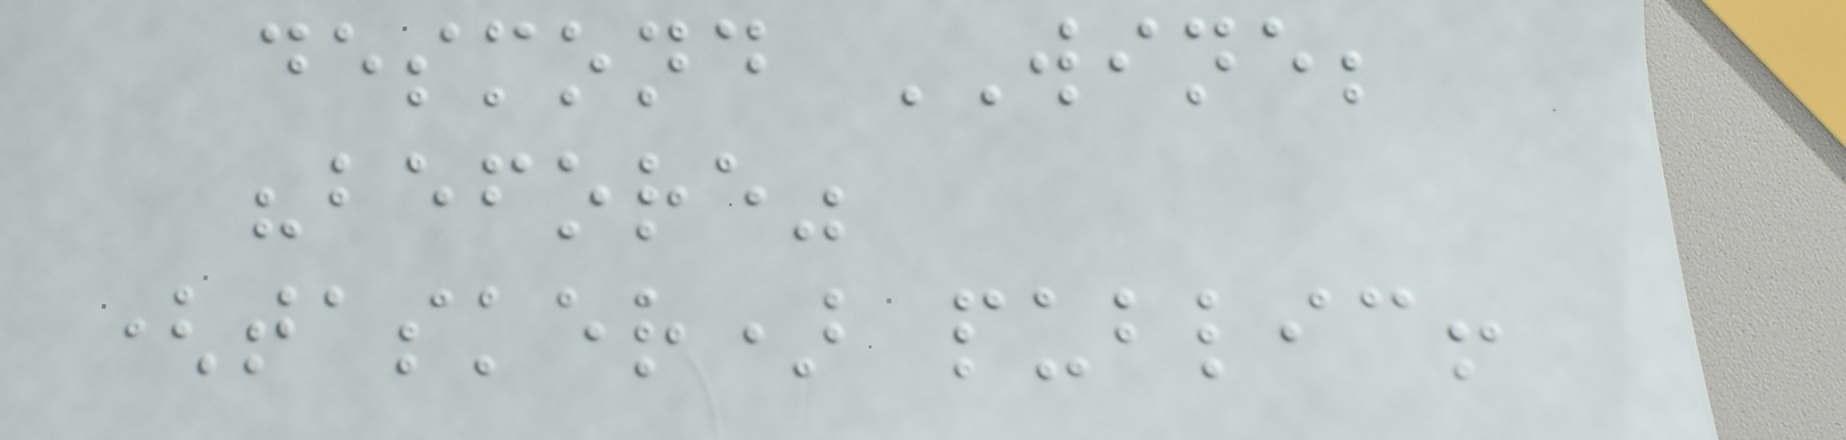desmond WINE;
"before"
(tasker) public!
